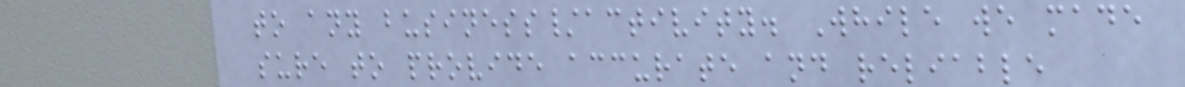to any business/activity. While we made
sure to provide accurate and reliable
